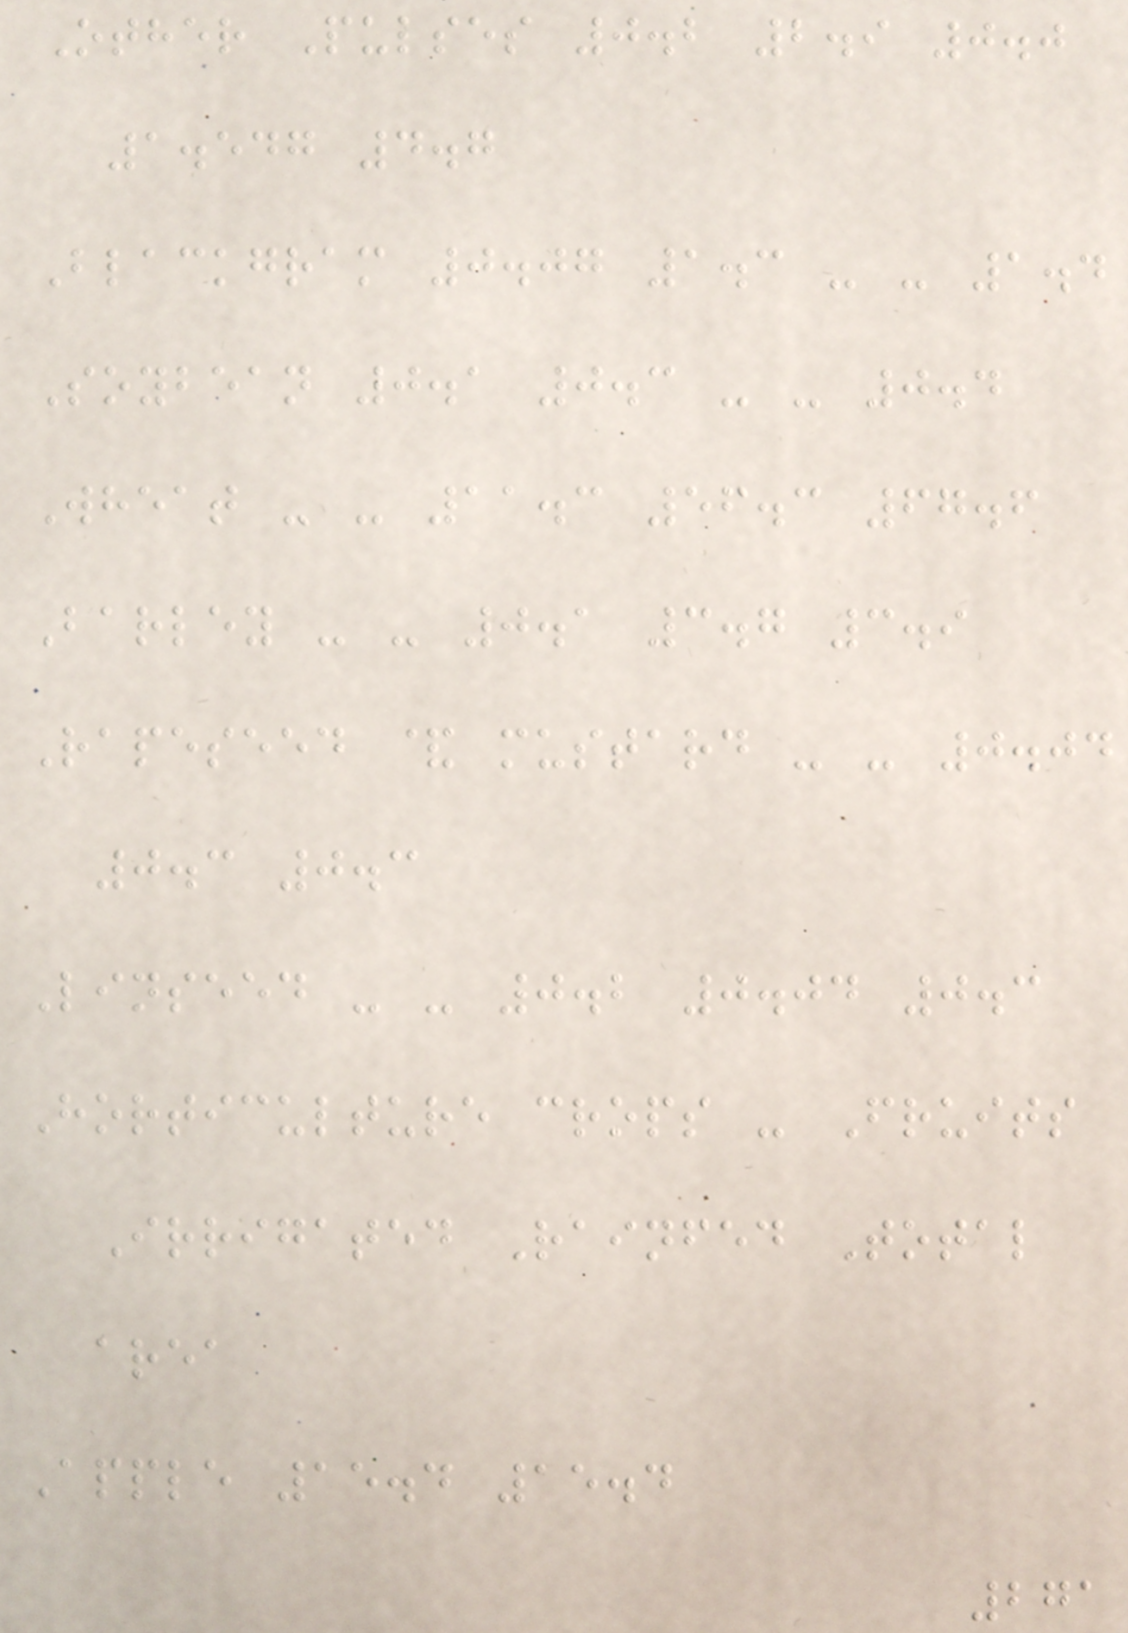Other Pulses 0.2 2.9 0.0
1.547 4.7
Blackgram 0.07 1.3 - - 1.4
Soybean 0.1 0.3 - - 0.4
Wheat - - 11.3 56.3 67.6
Barley - - 0.1 3.7 3.9
Rapeseed & mustard - - 0.04
0.3 0.3
Linseed - - 0.2 0.04 0.3
Horticulture crops - Fruits
Irrigated Rainfed Total
area
Apple 15.4 15.4
271
